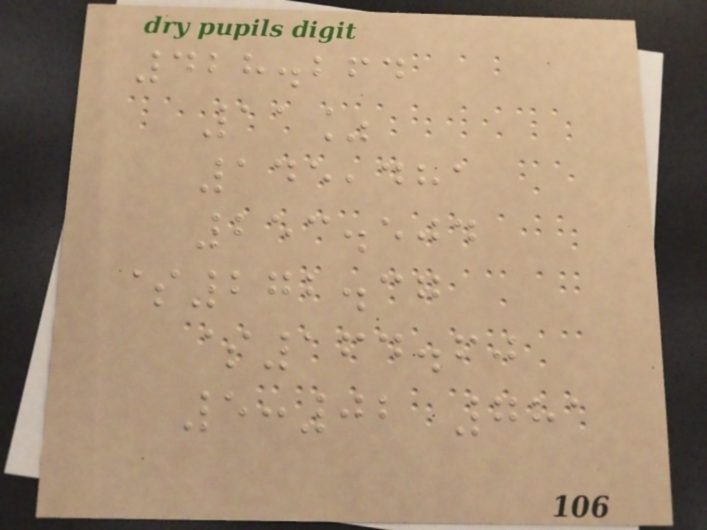428.264
11%
145,481
253.504
$272.37
$164.60
5:02 781
